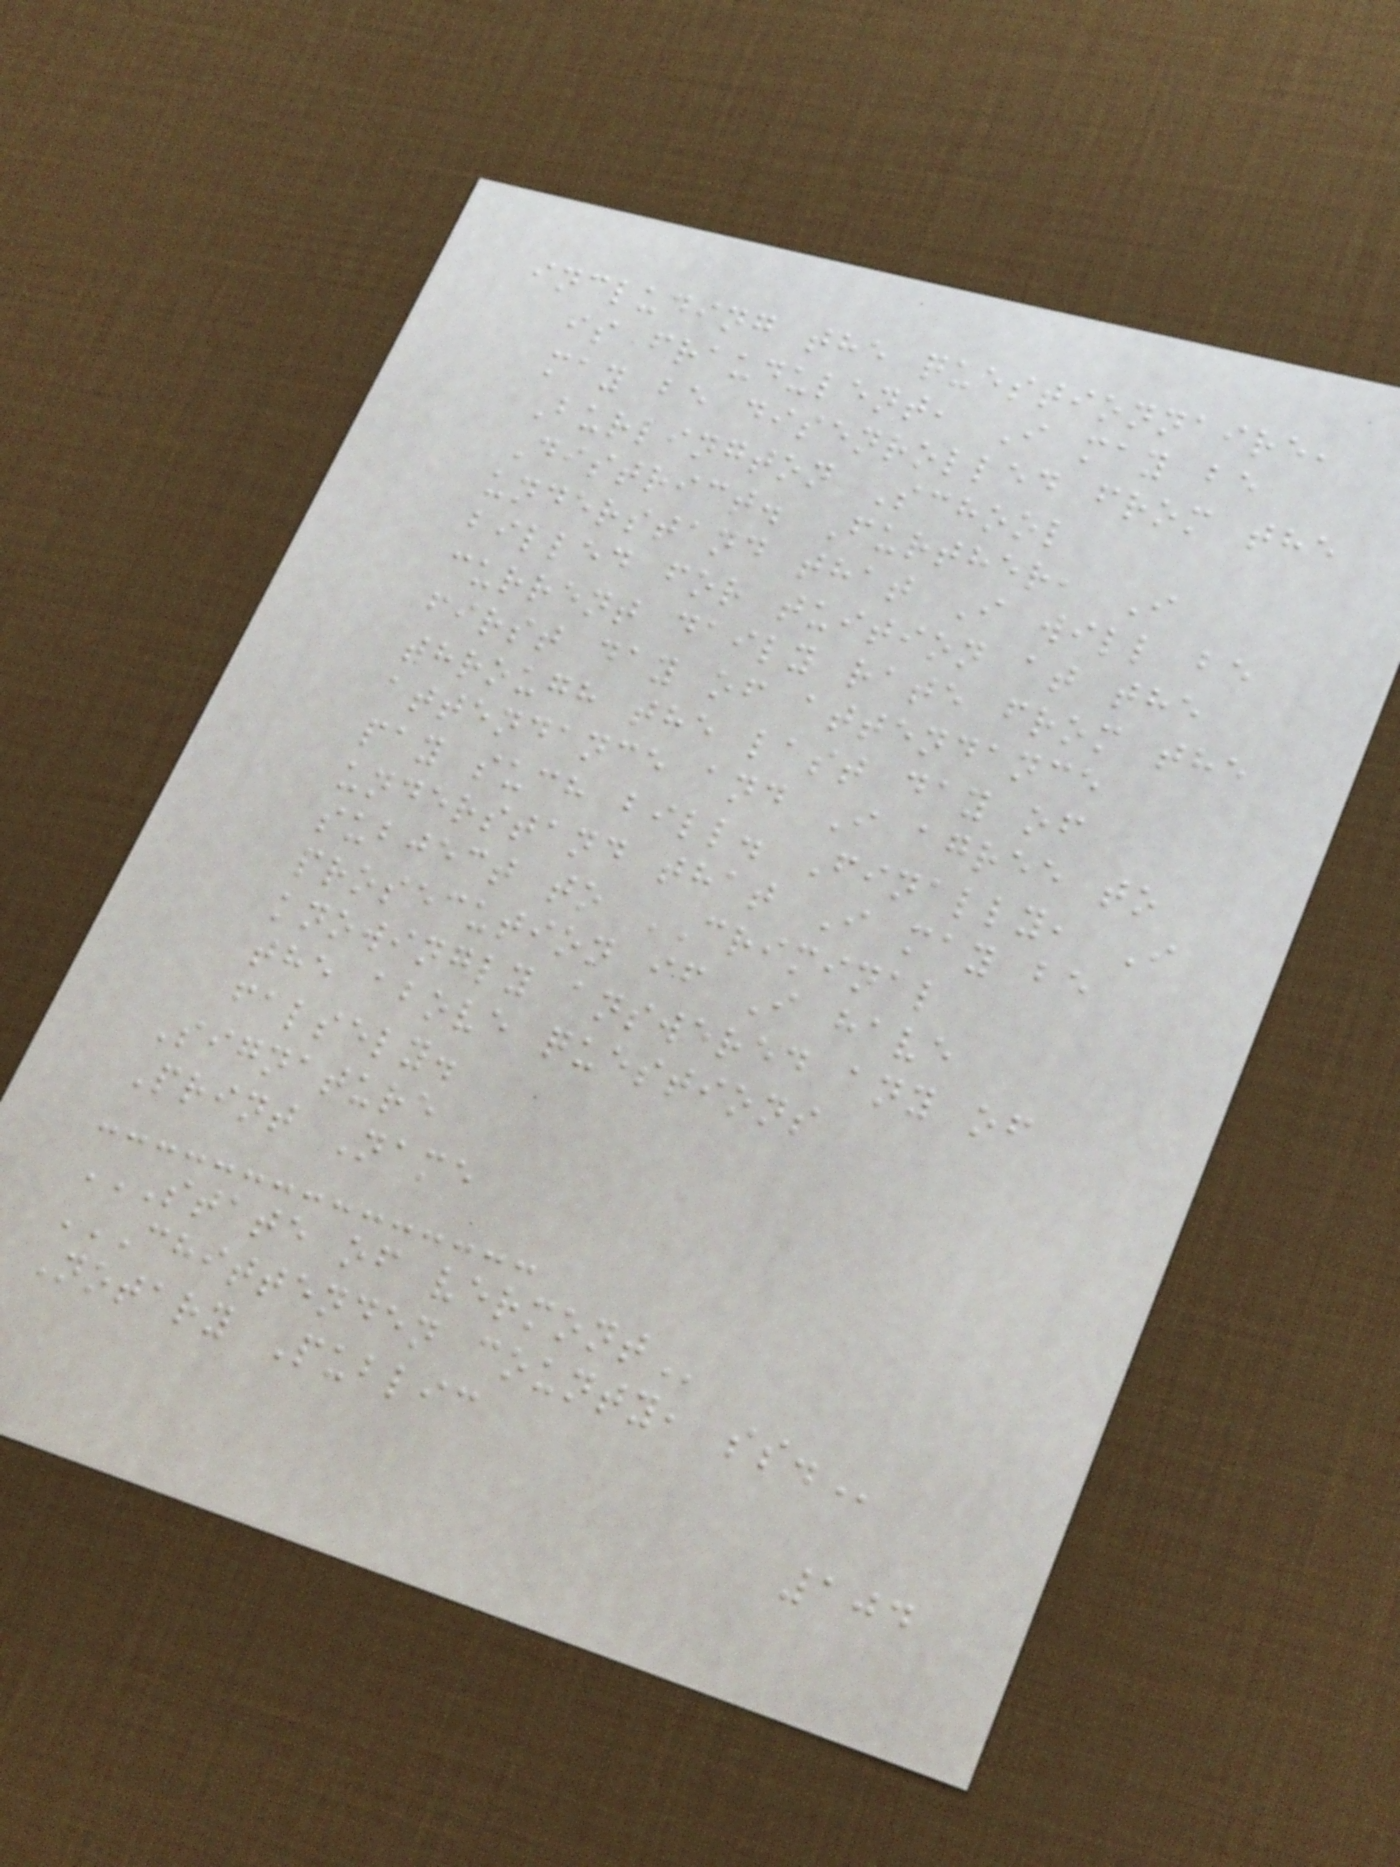including the questionnaire,
is fraudulent, I may be
may be disenrolled from the
Burlington School
District. Further, I
understand that I will be
billed for tuition at the
current daily rate from the
first day of attendance
through the last day of
attendance and I agree to
pay such bill. Finally, I
understand that I may be
subject to CRIMINAL
prosecution if I have
knowingly answered any of
the above questions
falsely.
Signature
Print Name
STATE OF VERMONT
CHITTENDEN COUNTY, SS.
Notary Public
104
